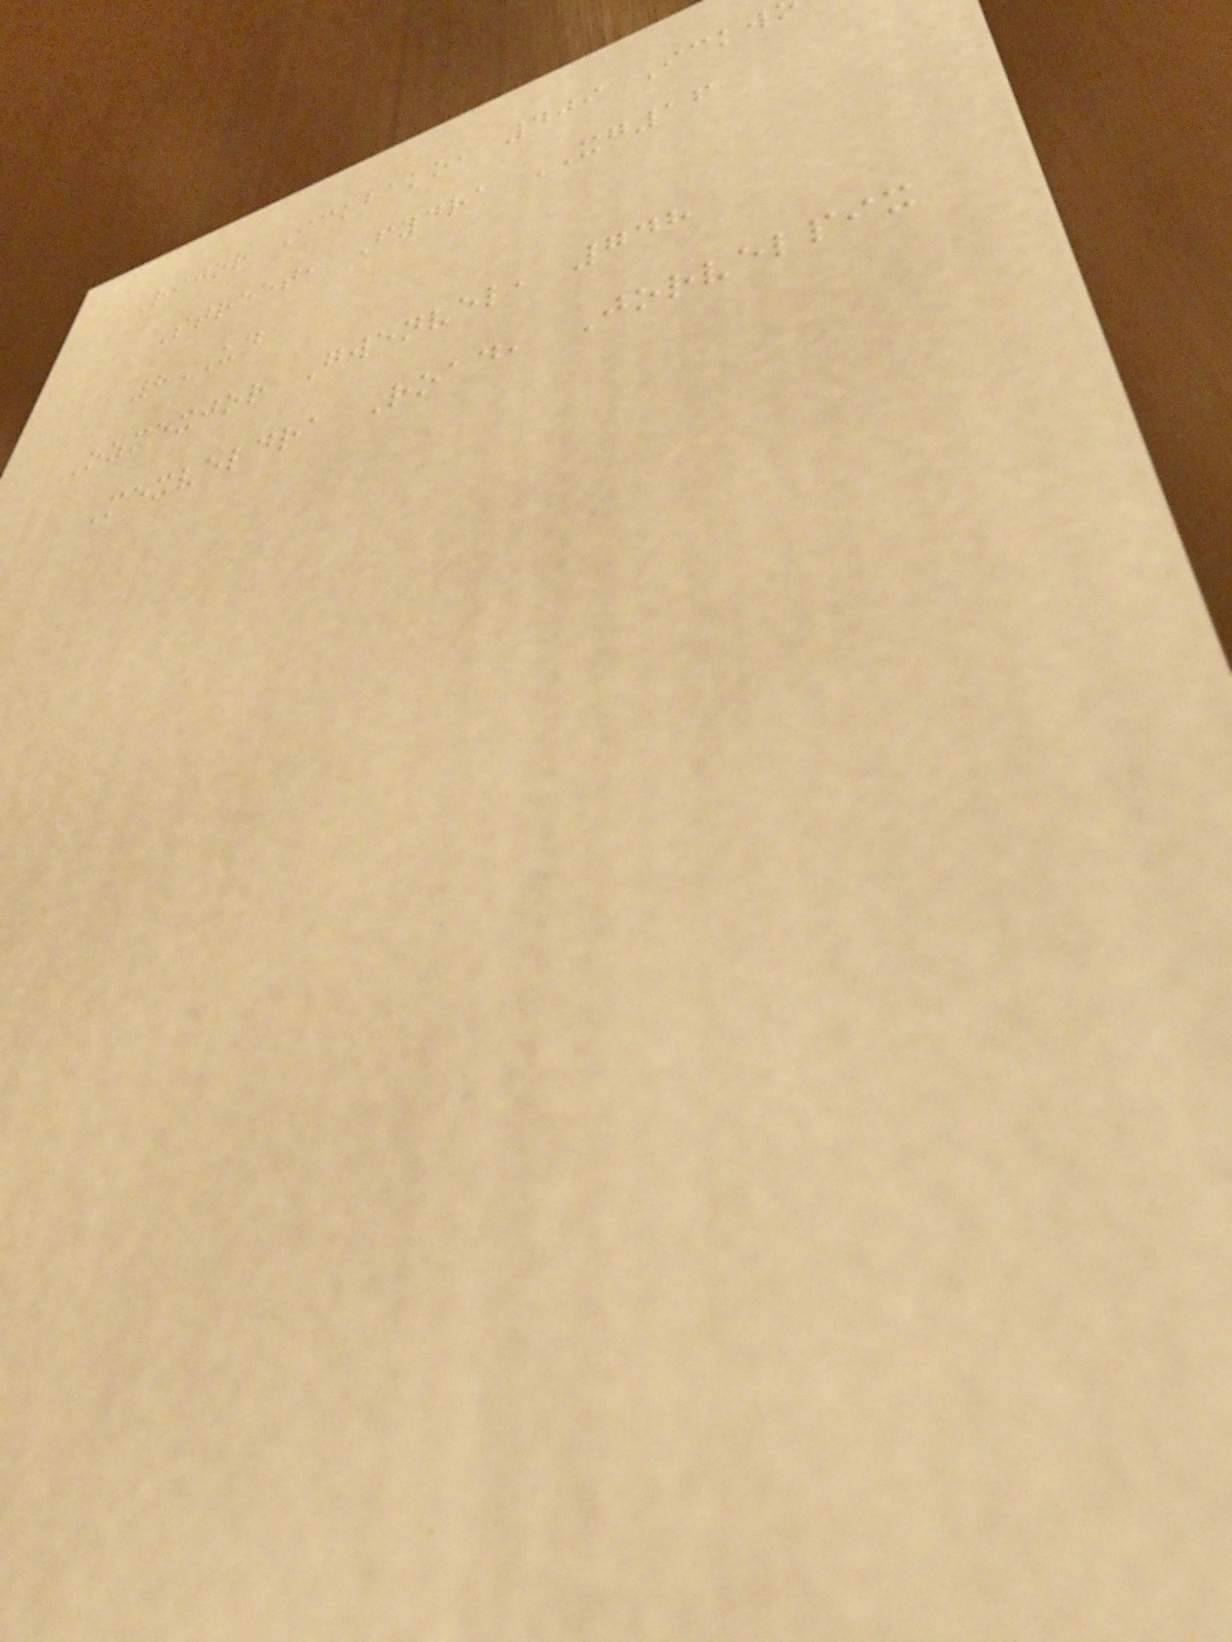Rijor Ickbako, 409 Ickw
Street, Fydra XG16
8UD
Ozmexjor Gwenvel, 748
Mexveldra Road, Jorvelpix
